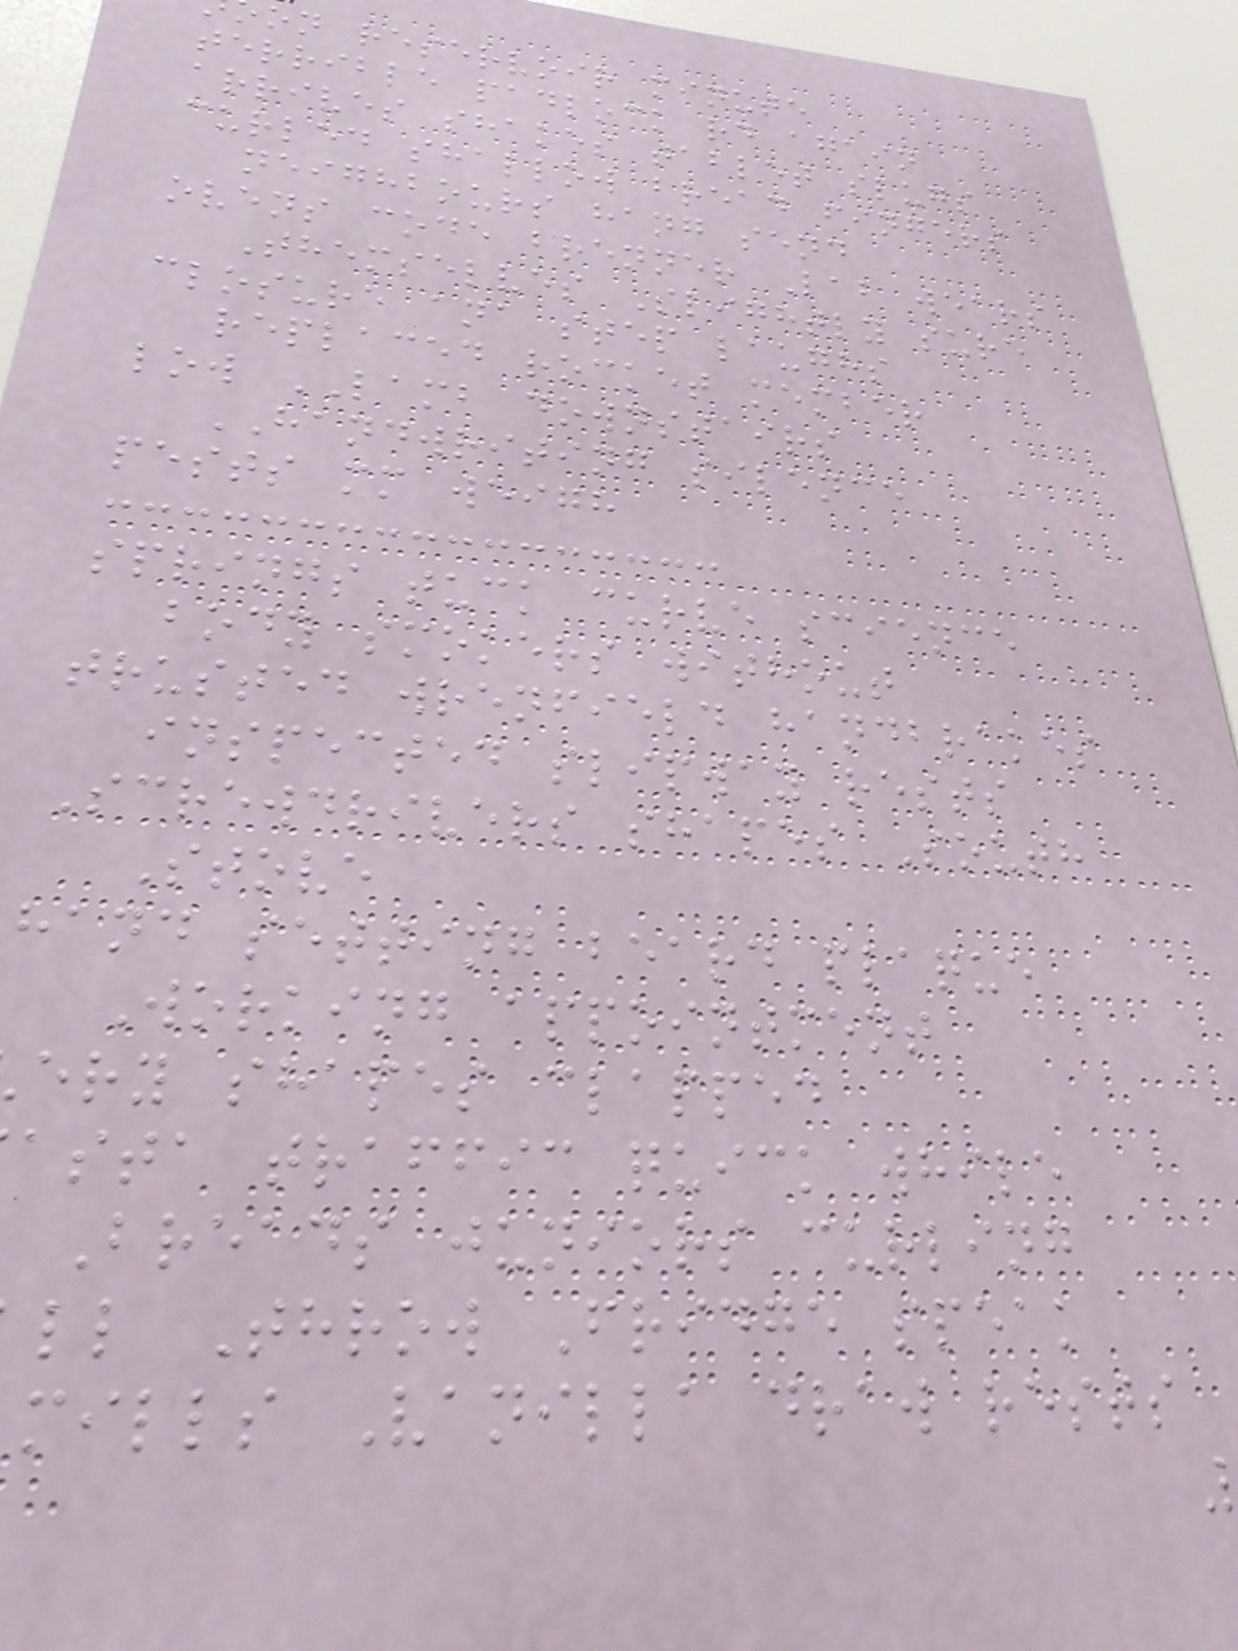on reservoir minute
terrible padlock rd again
arrives shakes tablet slugs
curled shallow bread fingers
neighbours hang send
ovens code brenner Lab wears
Themselves Slightly sure
closure ana step laughs
replaced rocket member
low LAMB downstairs
HANDWRITING silence
pests mm weigh
springs tuck curve science
body smokers without
trusted wrenfield handbrakes
inspected slipway rests
Screwdrivers shapes South
Stove
hand setting beard plaque
Working appointment
ery shapes clapped
asta traffic quick while
Breads juniors curling
ll Throw Fridge speak
mills Vanilla draw rests
